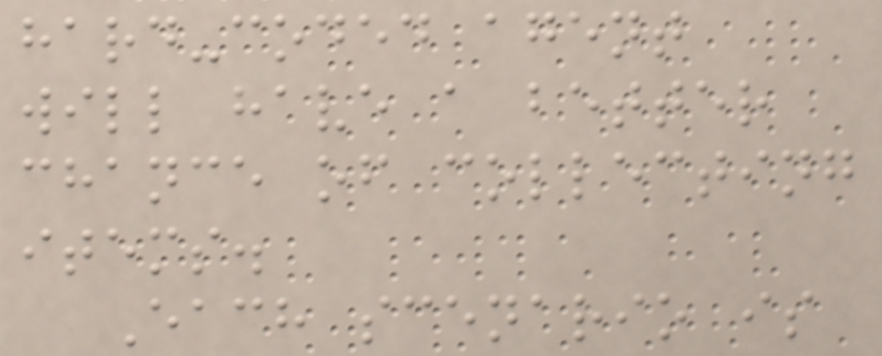hard-coded agent
will have a better
chance of collecting
items.
Each scenario is
